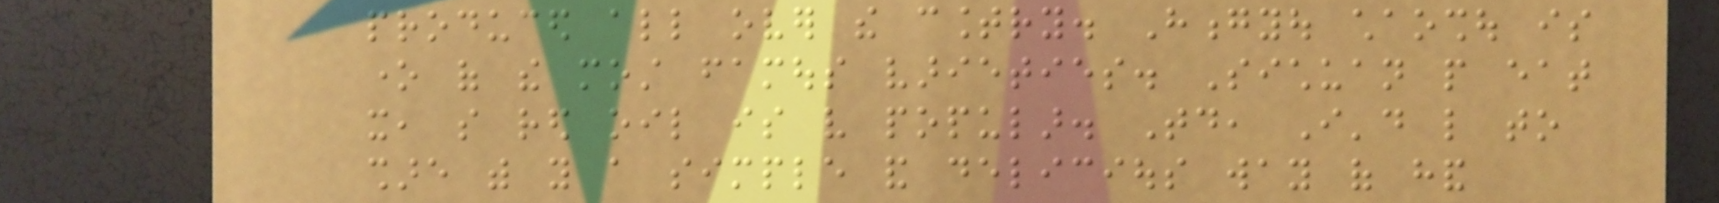produced all over the country. Hongyou chaoshou is
one of the most famous varieties. Sichuan people eat
it, so red oil is very popular. Today, I'd like to
share with you a simple and delicious way of hand
